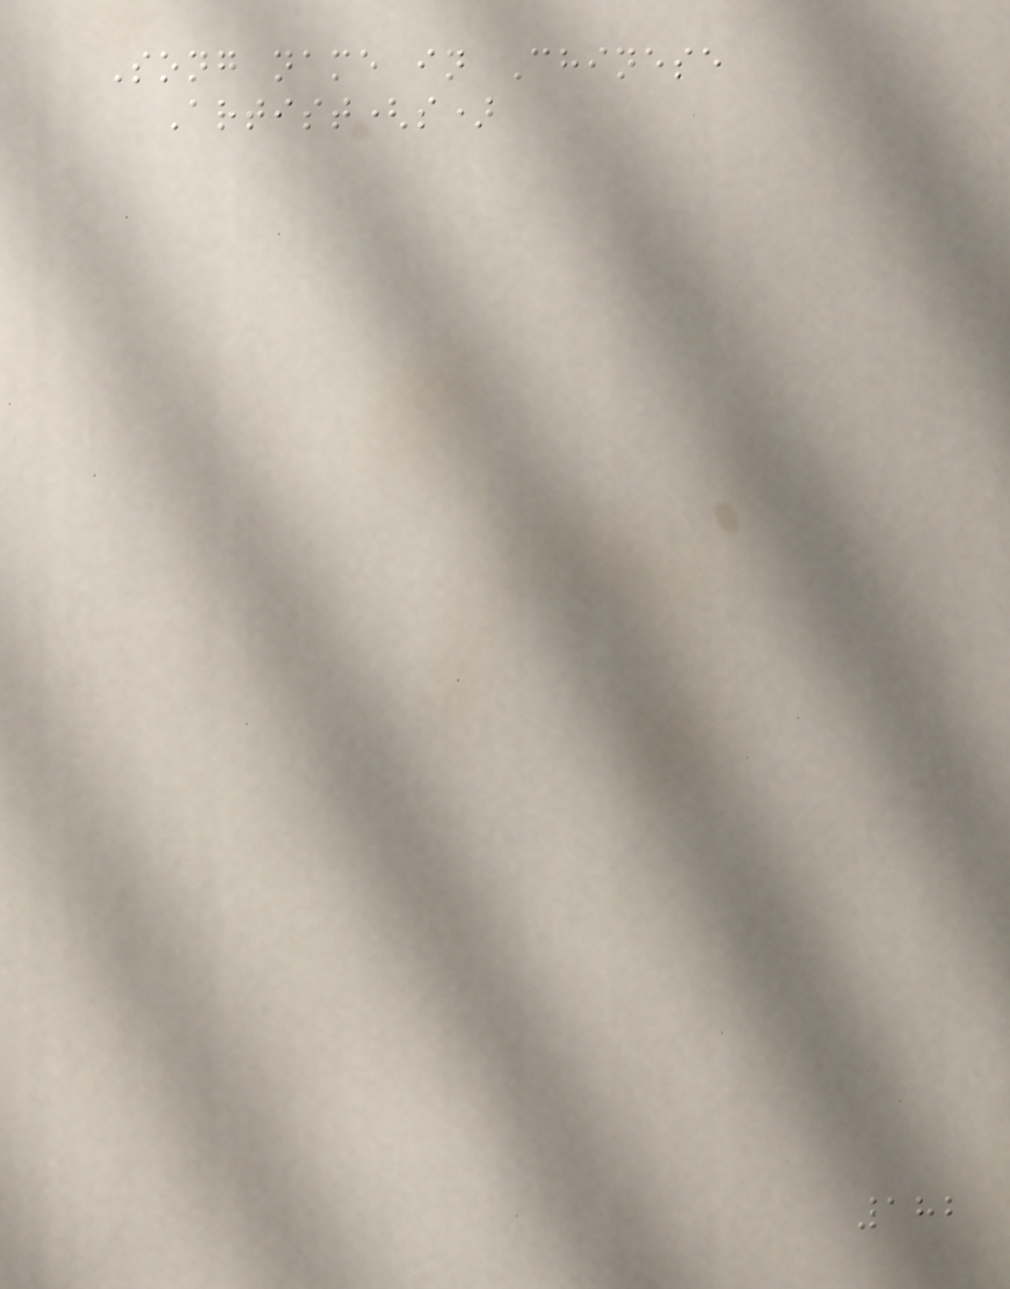Song name in Chinese
Artist(s)
182
